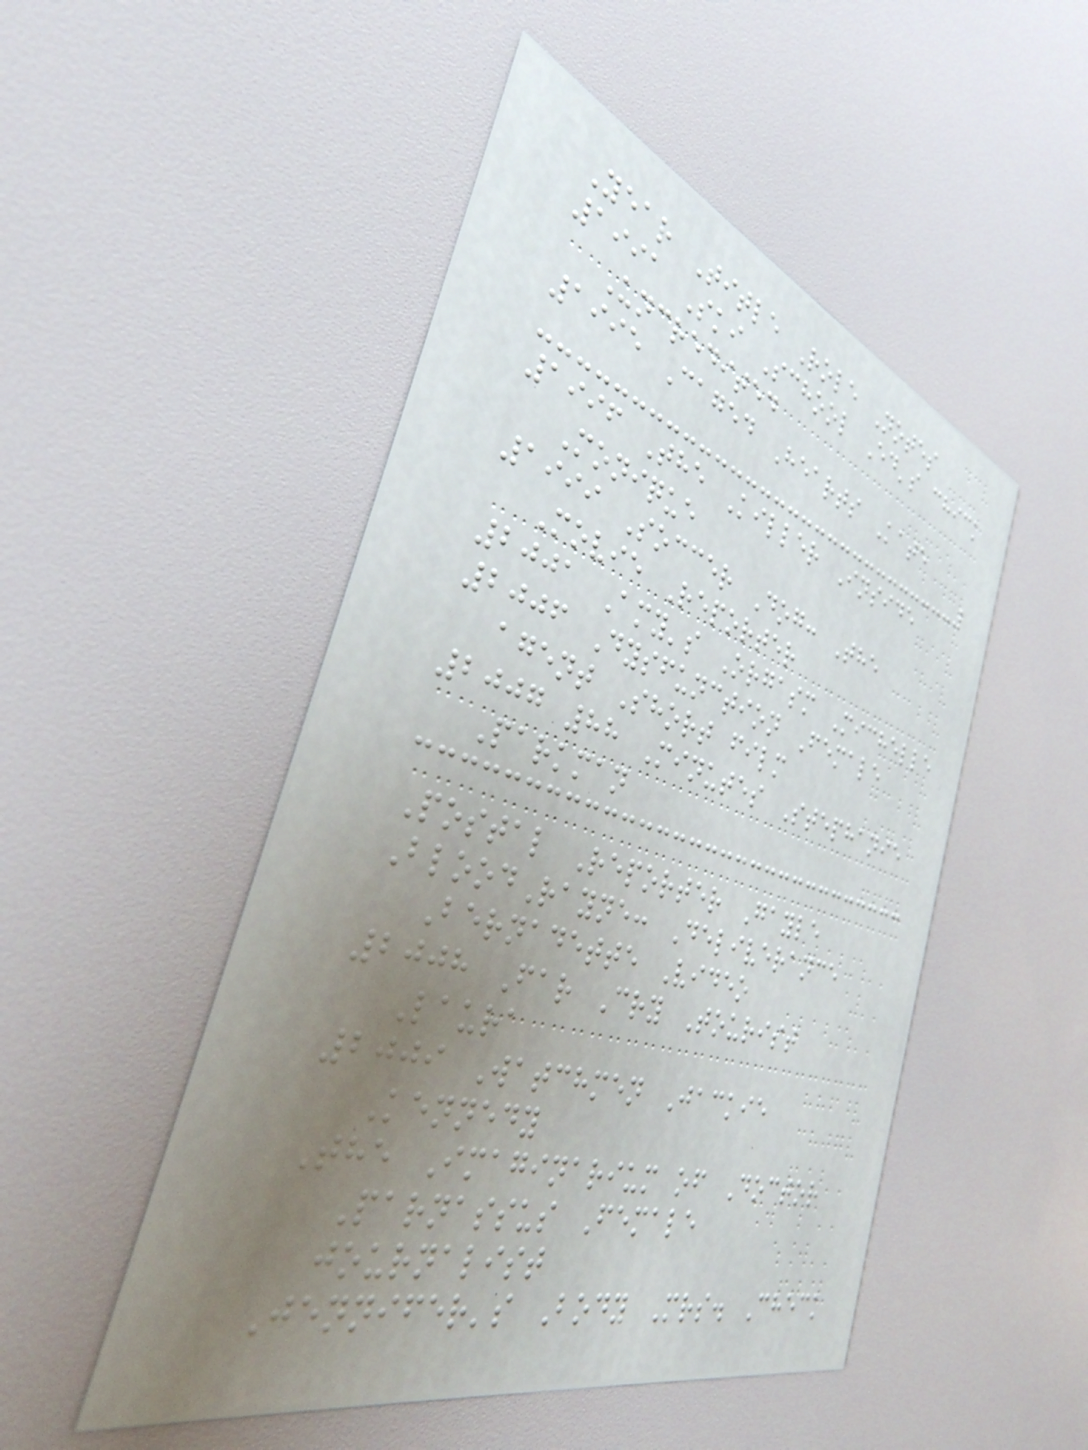Year Title Role Notes
1991 Ski School Ed's chick
Uncredited
1995 Caged Hearts Kate
1996 The Killer Inside
Monique
1999 Soccer Dog: The
Movie Reporter
2001 Amy's Orgasm Michelle
2006 Dysfunction Female
agent Short film
2007 88 Minutes Stephanie
Parkman
Postal Reporter Gayle
BloodRayne: Deliverance
Bernadette Video
2008 Far Cry Tourist
Laura
2009 Watchmen Jackie
Kennedy
The Imaginarium of Doctor
Parnassus Female
journalist
Jennifer's Body Mrs. Check
